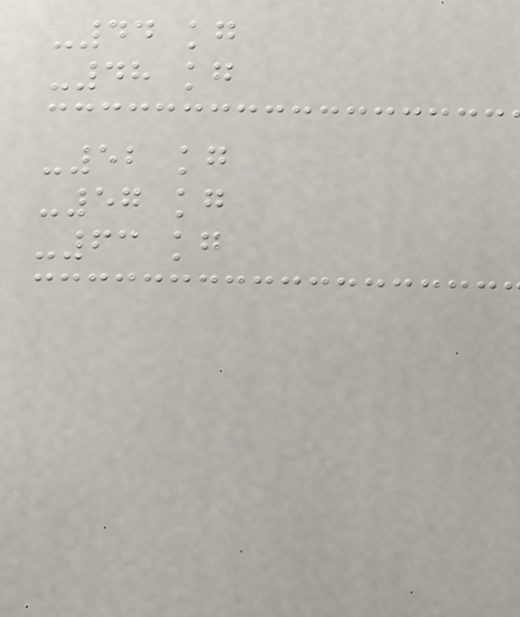-44 kg
-48 kg
-52 kg
-57 kg
-63 kg
